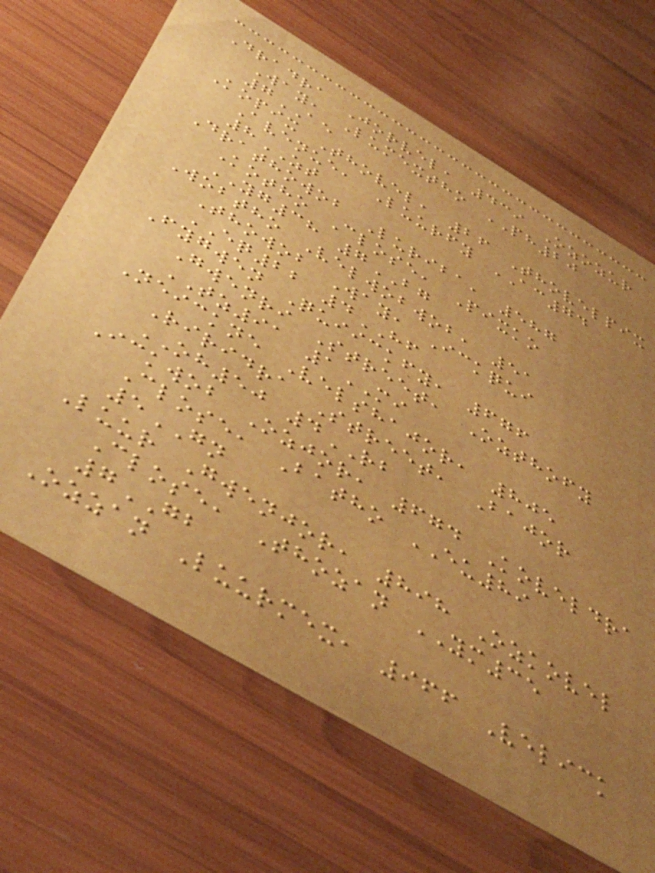Dradra Jorvel, 439 Ozozur
Way, Lumextho PH20
7AE
Kopix Thovel, 26 Thovelpix
Avenue, Luurfy AC74
8ZT
Drathowob Luriba, 587
Kotho Close, Pixko
YG38 7BG
Wobtho Velwobwob, 51
Thowob Way, Ickqui
EQ22 4HF
Fygwen Quiickfy, 676
Gwenri Street, Ozthofy
TZ91 1MI
Neickne Velshajor, 805
Riridra Street, Bajor
OH50 4RB
Ickwob Ozjor, 674 Koveldra
Close, Batho EU89
5GN
Luur Gwenjor, 898 Ozkovel
Close, Thozan YM35
7GB
Ozzan Luurmex, 966 Velick
